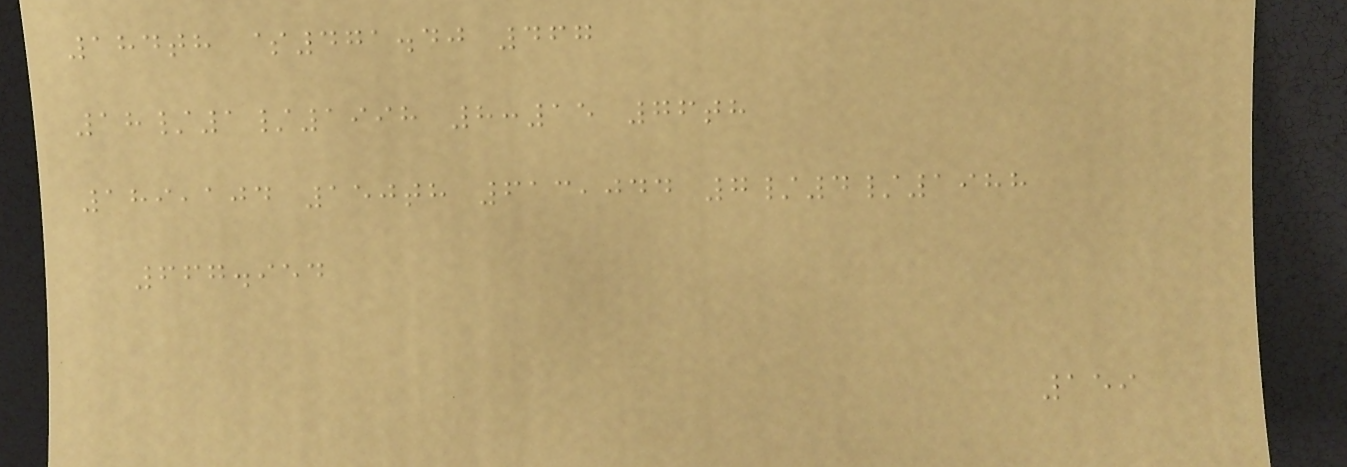184th $471.40 467
18/1/1998 8:15 76th
189,104 150th 613,044 7/4/1988
667.954
159
